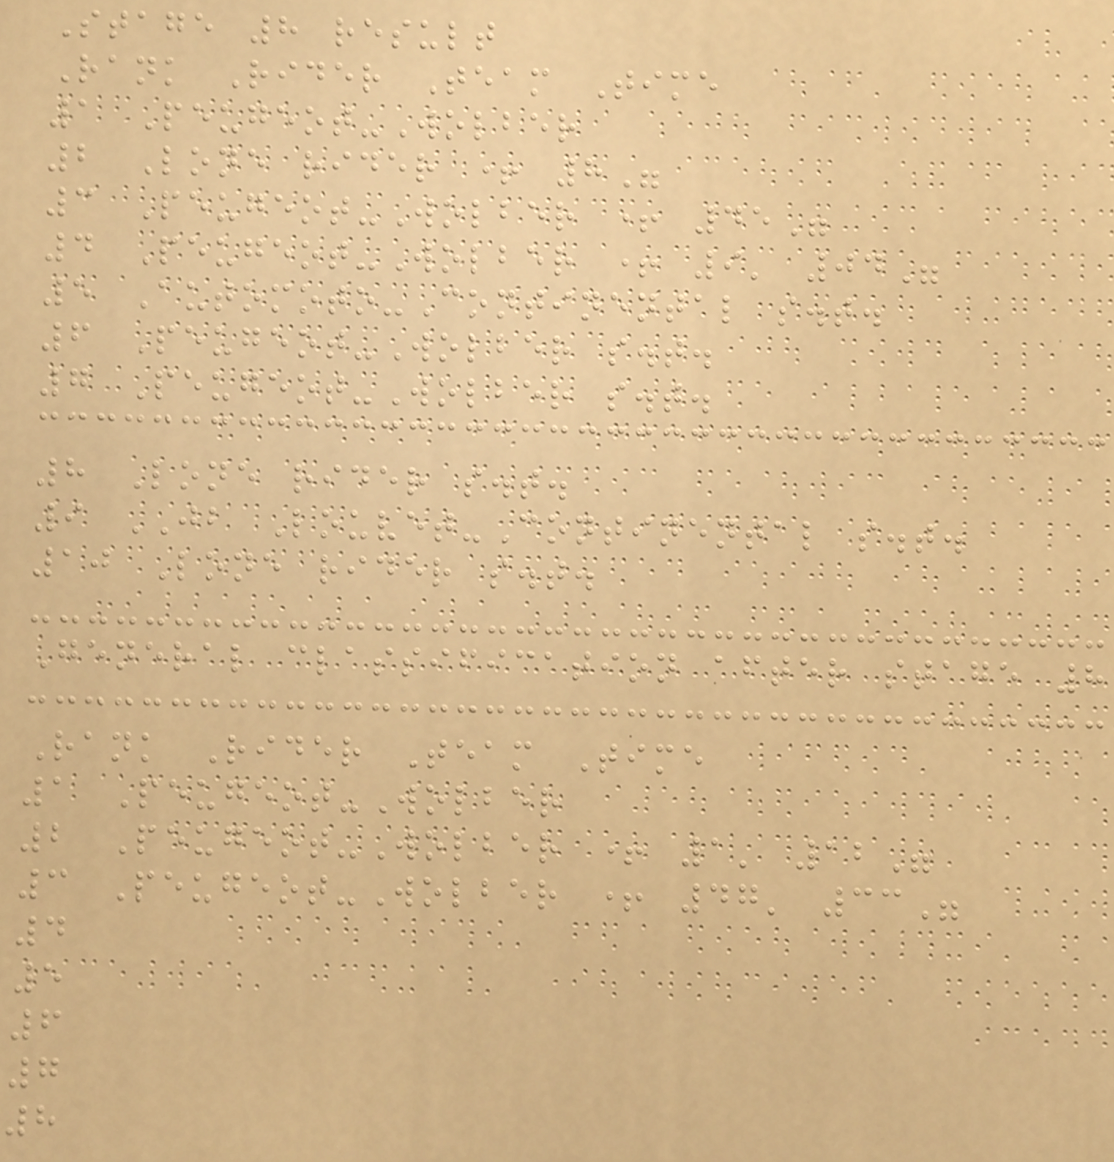Stage 8 result
Rank Rider Team Time
1 Peugeot-Wolber
2 Lone rider + 8"
3 Peugeot-Wolber + 45"
4 Peugeot-Wolber + 9' 04"
5 Automoto-Continental s.t.
6 Peugeot-Wolber s.t.
7 Peugeot-Wolber s.t.
8 Lone rider s.t.
9 JB Louvet-Continental s.t.
10 Lone rider s.t.
General classification after stage 8
Rank Rider Team Time
1 Peugeot-Wolber
2 Peugeot-Wolber + 1' 12"
3 Peugeot-Wolber + 47' 33"
4
5
6
7
8
